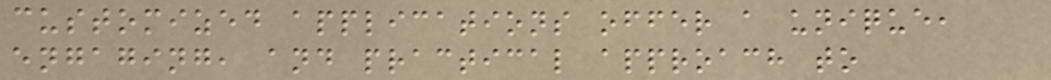customized applications offer a unique,
engaging, and practical approach to
